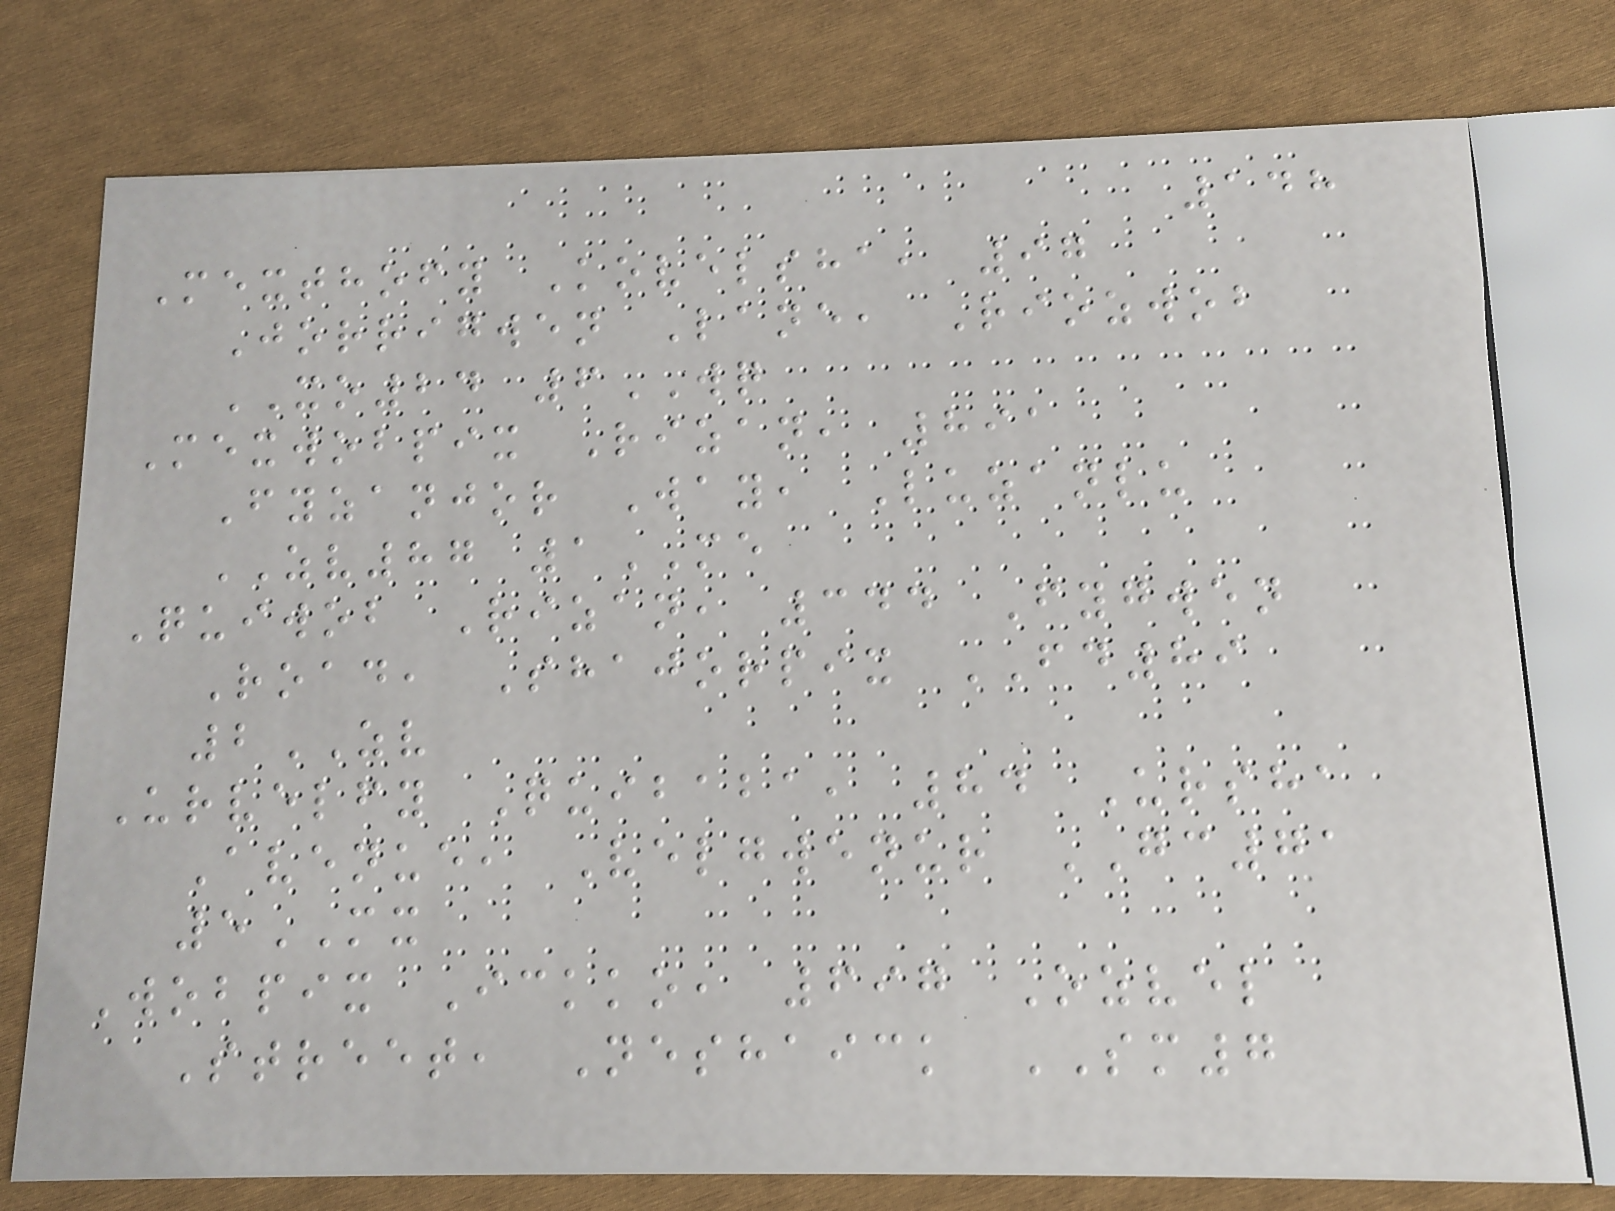148
Mexthofy Kovelsha, 97
Jorrigwen Lane, Riozwob
XO24 6WQ
Mexwobpix Rizan, 891
Fyzanjor Way, Luzanlu
ZV87 1ME
Quiwob Rizan, 344 Fygwen
Road, Shajorpix FD89
2ZV
Urvelfy Quibaba, 84 Ursha
Avenue, Velgwenur GC71
5MX
Wobpix Ickko, 697 Ozvel
Street, Neshaick SM7
